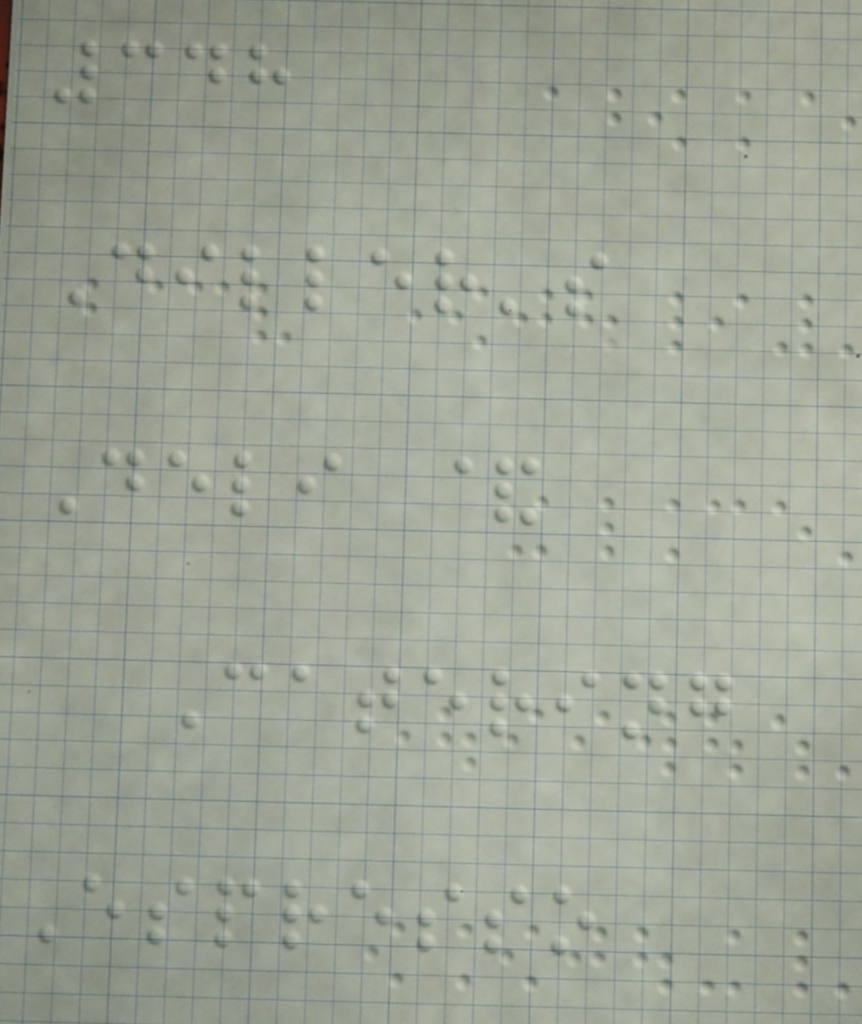348
Diller's
Deli &
Catering
Espresso
